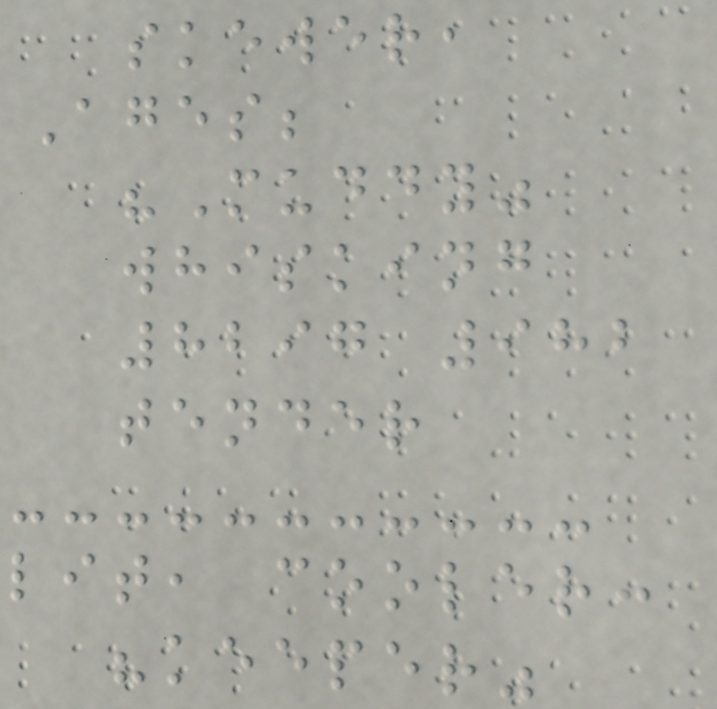skewer,
Ages;
"Muddy"
whisking
8297 982
tender
lit, cooler:
"keeper"
